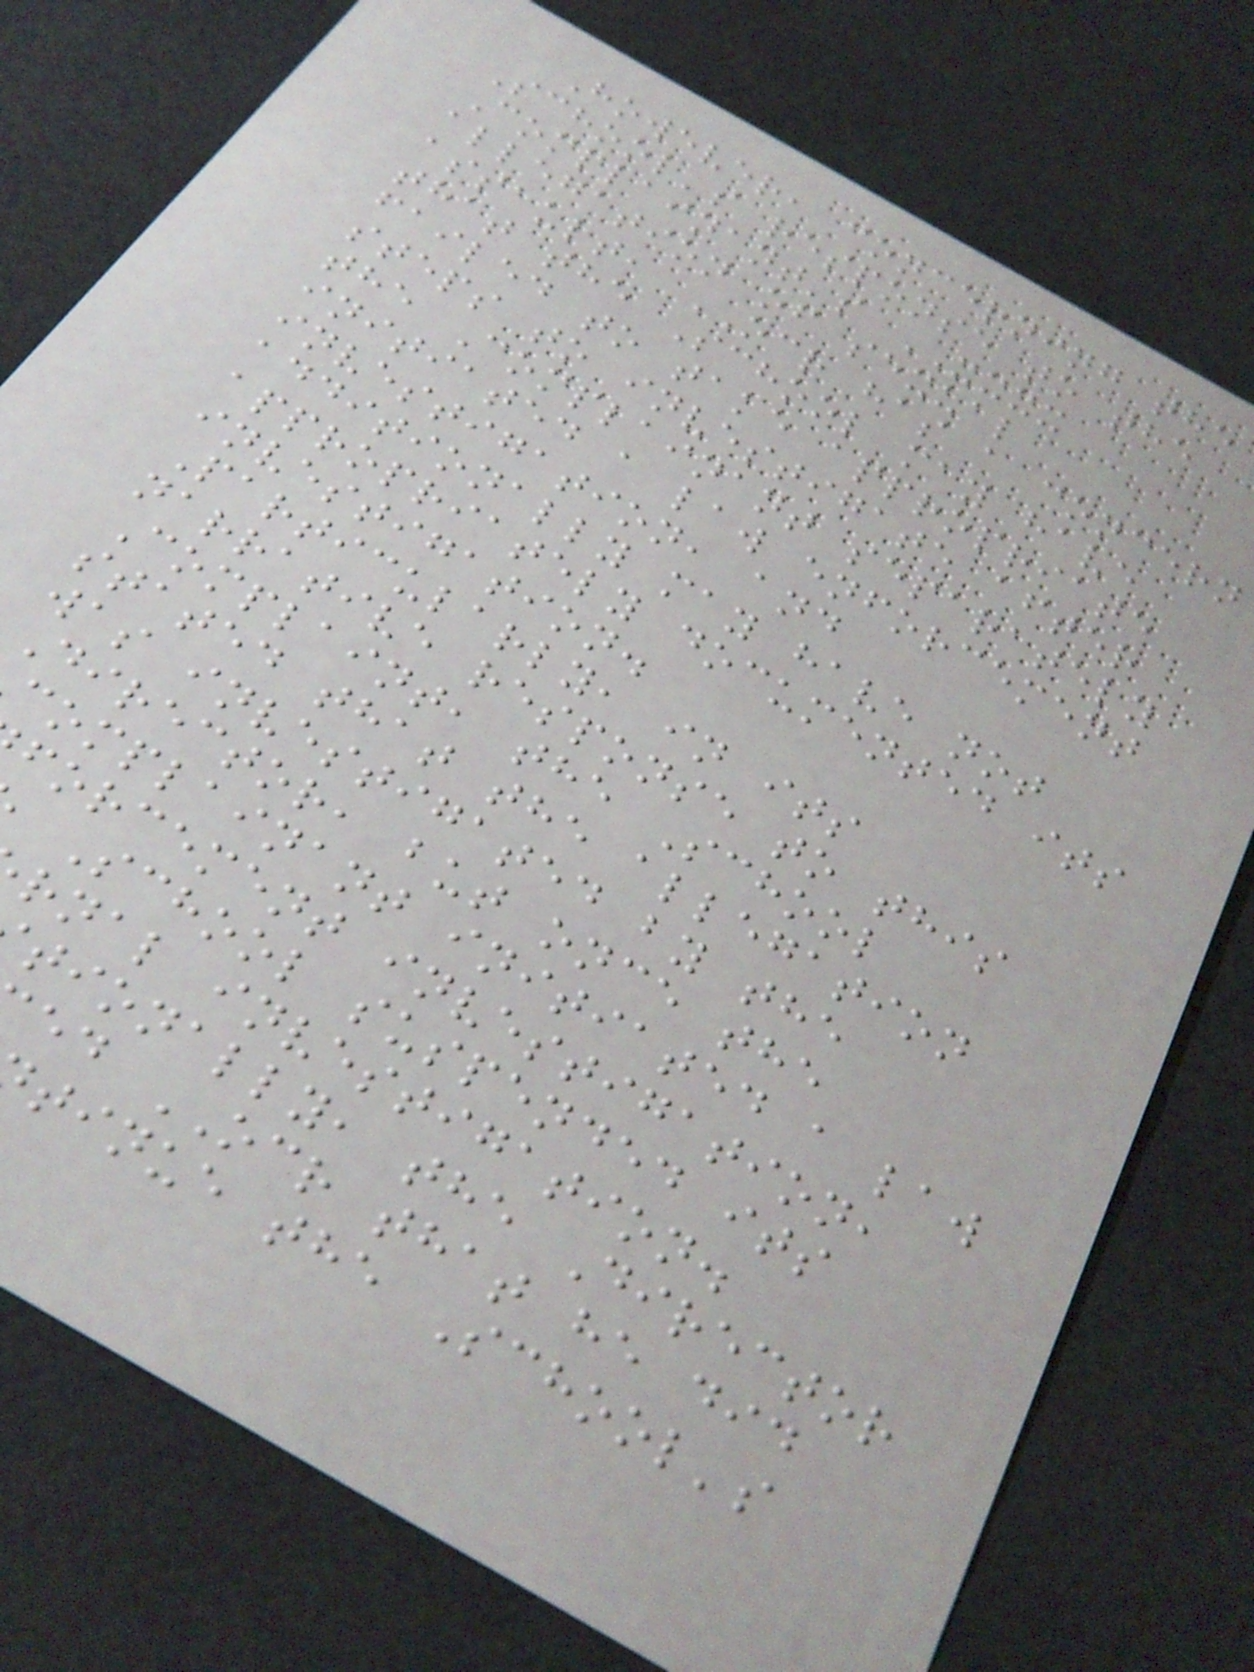However, concerning the
School's response to the
Complainant's XXXX
allegation of sexual
assault, OCR has a concern
that the School may have
failed to take appropriate
steps to investigate after
the Complainant separately
initiated a law enforcement
investigation, and
additionally may have not
appropriately documented its
investigation.
Particularly, in its
narrative response to this
Complaint, the School
stated that the allegation
was investigated by the
Director, but once the
complainant initiated a law
forcement investigation,
School suspended its
rnal investigation.
tionally, the Director
ed OCR that he did
tinue the School's
